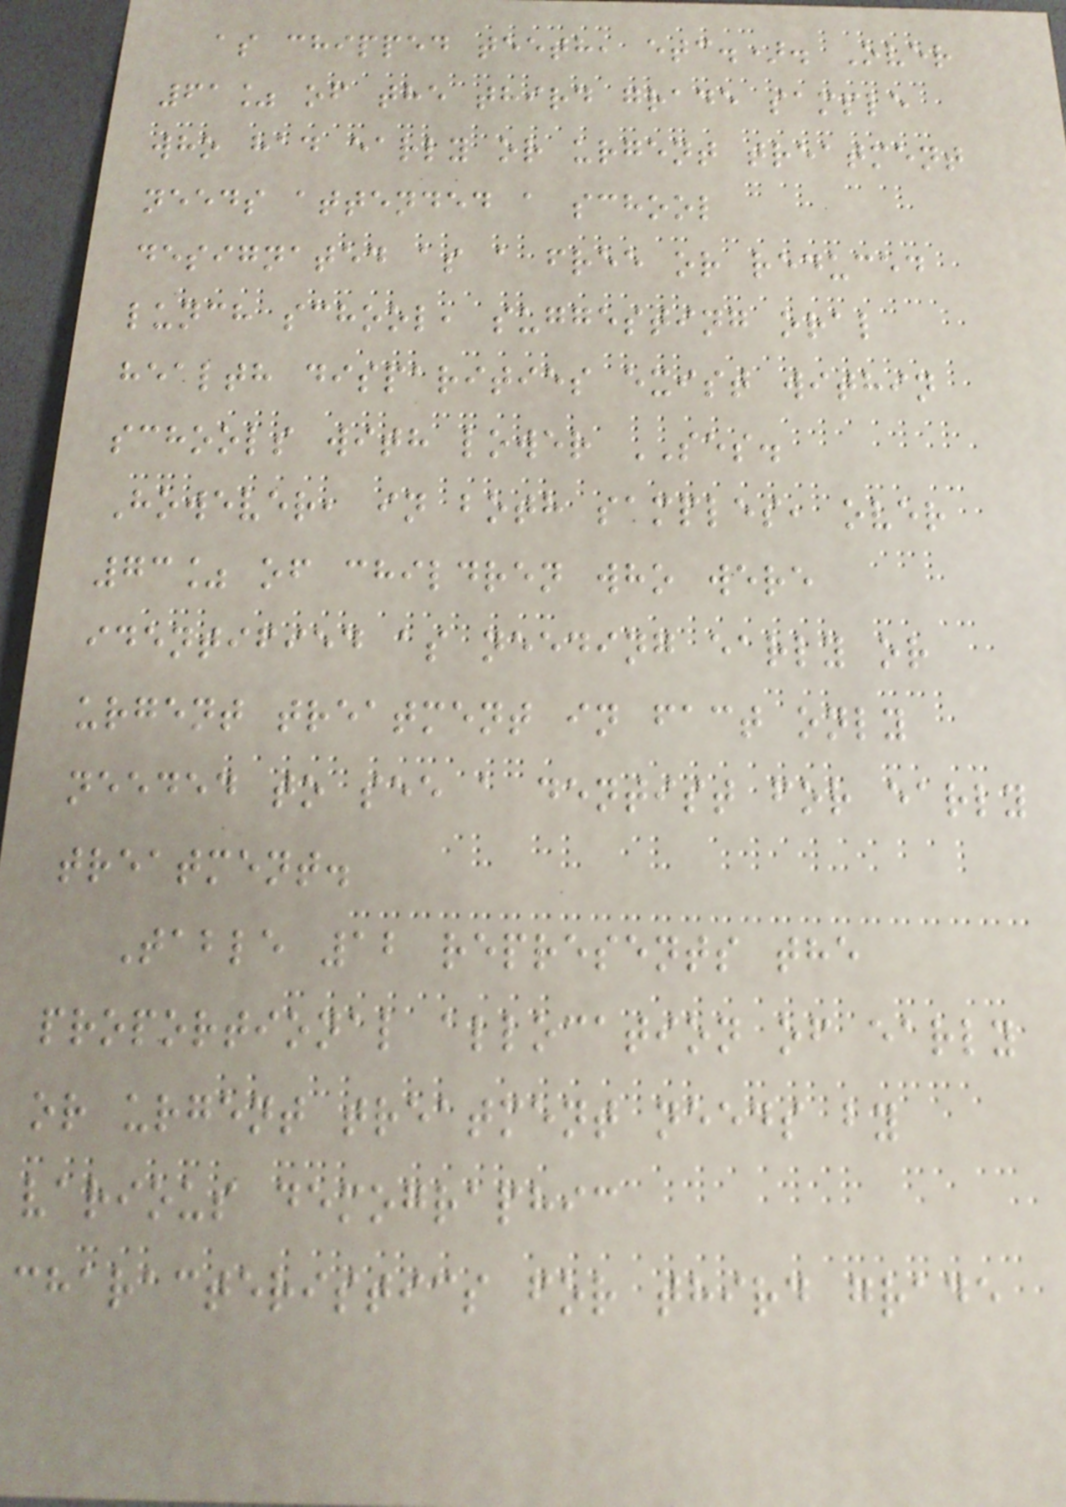as chipped teeth, etc.). Over
61% of the third grade sample
who had early or urgent treatment
needs attended a school
designated as a free or reduced
lunch school, suggesting oral
health disparities exist within
schools with lower SES.
However, in both samples, over
73% of children who were
identified as needing early or
urgent treatment in fact only
needed to see a dentist for early
treatment.
Table 12 represents the
proportional allocation of early
or urgent treatment needs by
various demographic
characteristics for third grade
